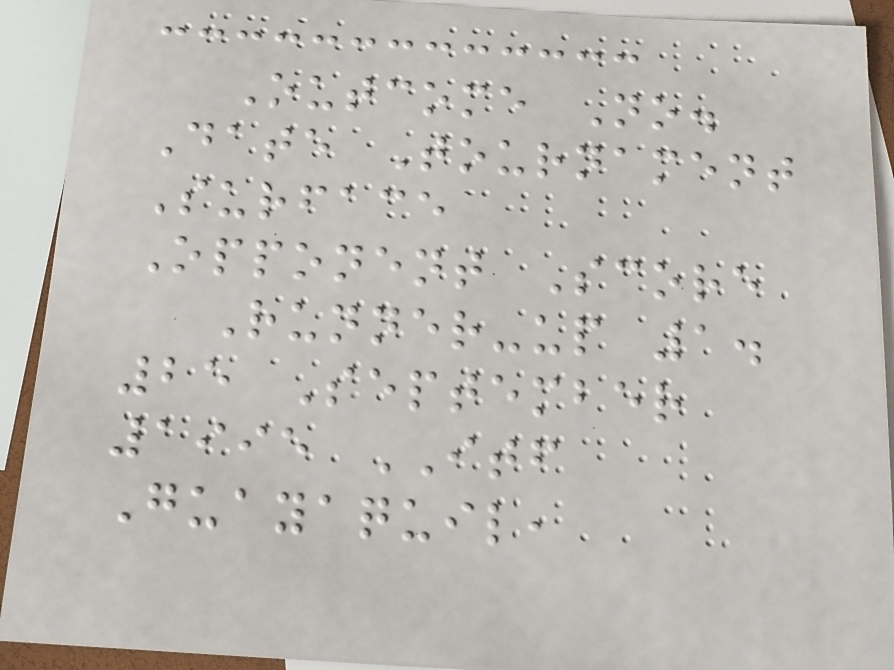Outcome No.
Date Tournament
Surface
Opponent Score
Runner-up 1.
25 September
1995 ITF
Guayaquil,
